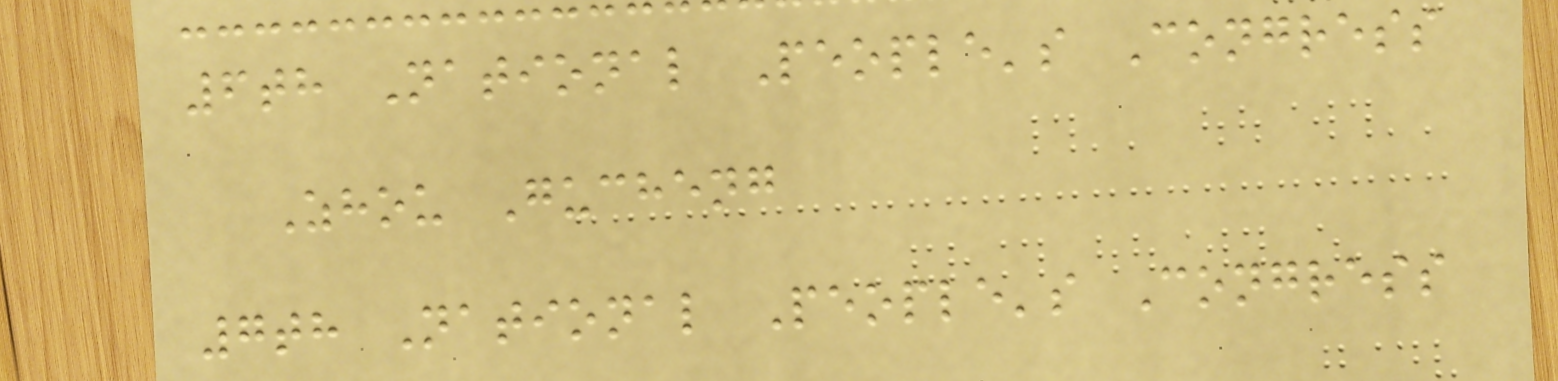6th National People's Congress
Zhou Gucheng
7th National People's Congress
